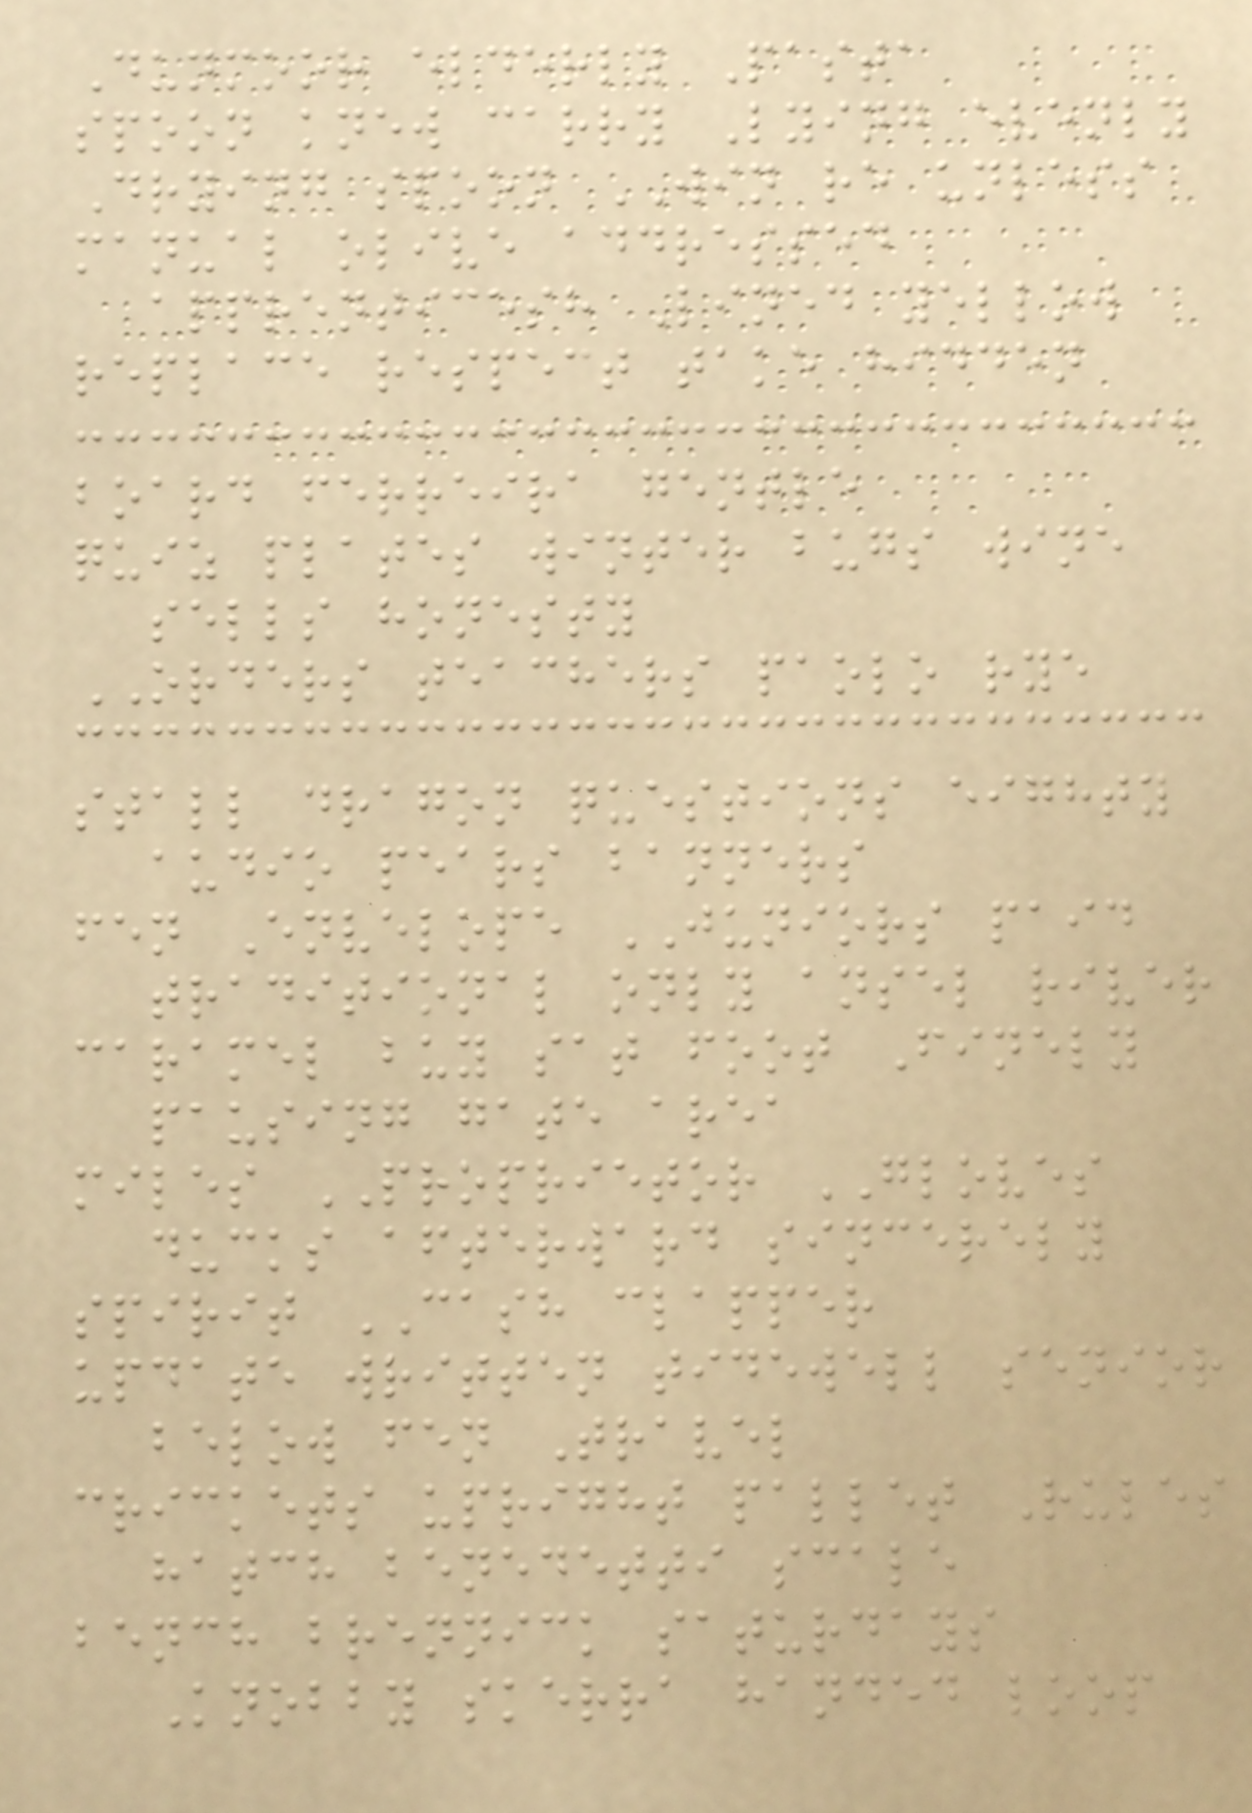Dunmoor elderly Pasta
spoon knew carry Lying evenly
Drying spoon WIN re unless
manual olive addressed
apprenticesh Lined yellow
replace respect take hidden
board ferreira gentle
quiz plates winter bugs wine
sells honesty
ORDERS teachers paolo rye
stall dragon questions eighty
audio pears banners
fen Envelope JUNIORS paid
traditional only ansel river
caramel buy sat foot Finely
pausing gate area
miles PROPRIETOR GLOVES
ducks afterward sincerely
spirit CASH clapper
update written tidewell senior
below fen Travel
crickets upright pallet Rules
hatch benedetti scale
bench brennick saturdays
Knobby skerra handed loop
